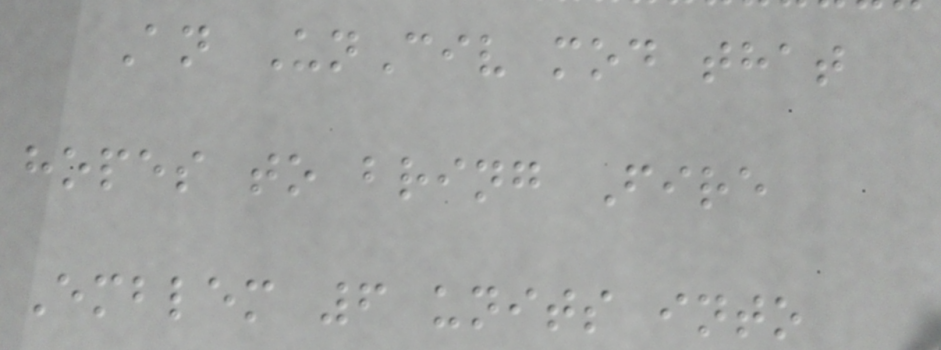An UnCiv mod that
hopes to bring Fire
Emblem 6 units into
